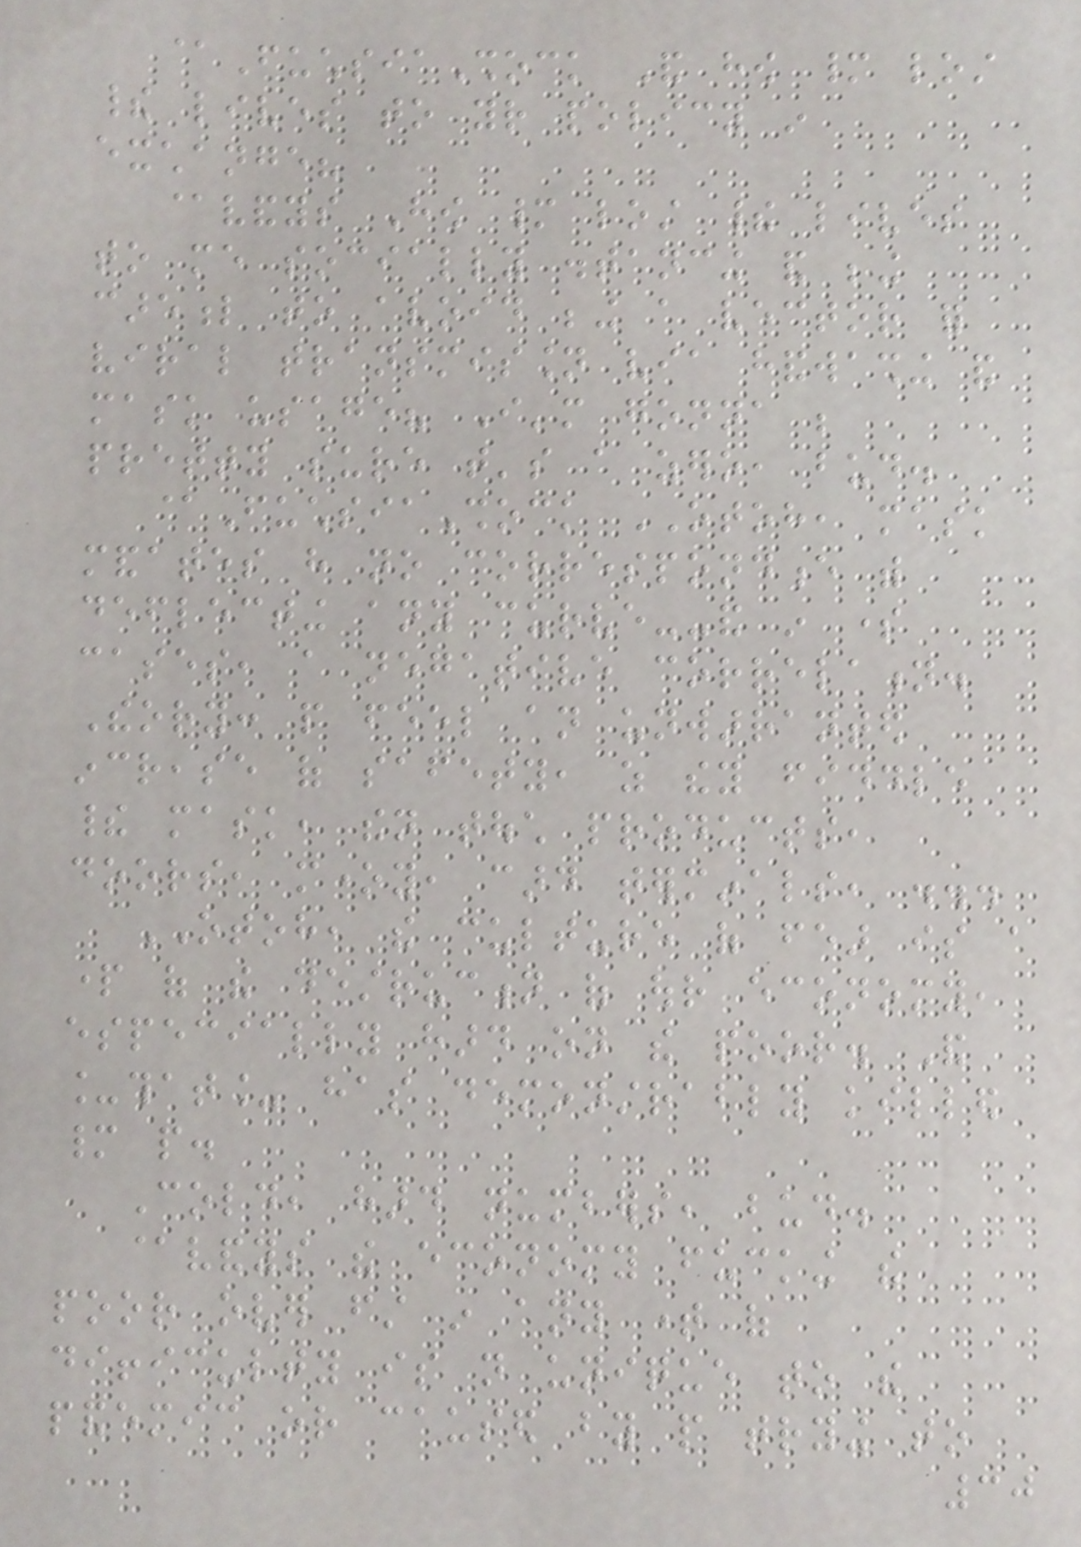@FuchsiaShock And how many lost
their lives to your policy in
exchange?
@vandys How many lost their lives
to me socially distancing and being
careful to avoid being a vector for
viral transmission via handwashing and
mask usage? I'm gonna be
pretty sure that's a zero, bud.
@FuchsiaShock OTOH, mask
mandates have no correspondence with
deflecting any curve--and in some
cases, a negative correlation.
Theory: people feel an unwarranted
increase of safety, as they fiddle
their mask, then touch products,
doors, money, card terminals, ...
OTOH, the culture of fear is a
part of the destruction of our economy,
especially hard on the poor. And
_that_ has demonstrably killed
many people.
Cold, hard numbers, bud.
@vandys the economy fucking the
poor over first in any time of
difficulty is not unique to the
pandemic or caused by people trying to
30
